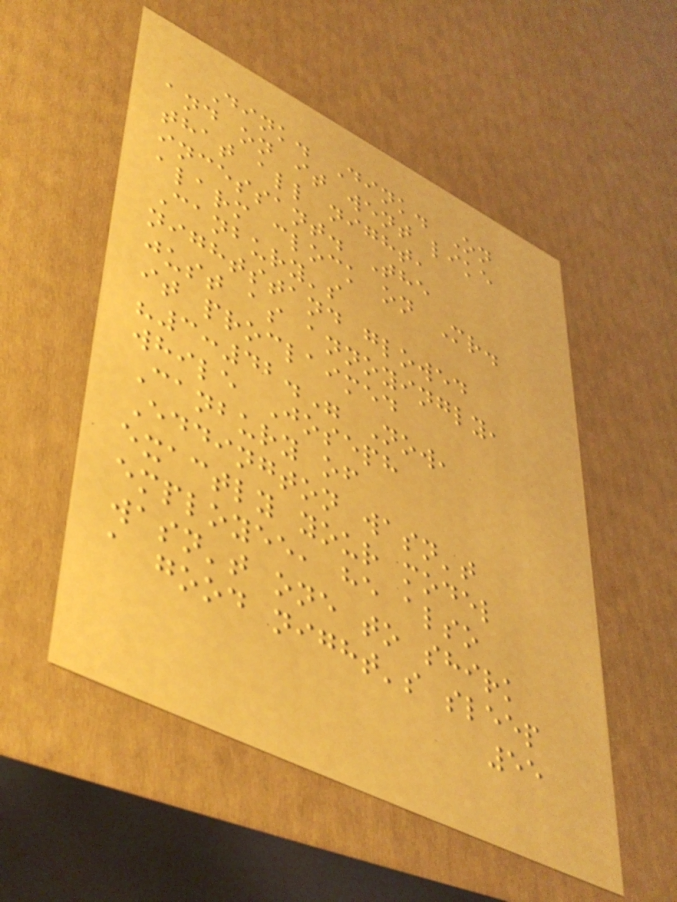Dink. Dink. On
and on it went like
that all night,
incessant. The
alarm clock on Mr.
Canbury's
nightstand glowed
just as annoyingly,
it proclaimed
"3:42." Now,
while Joseph
Canbury of
Eddington wasn't
exactly your model
employee, he also
wasn't one to shirk
a good night's sleep
55
